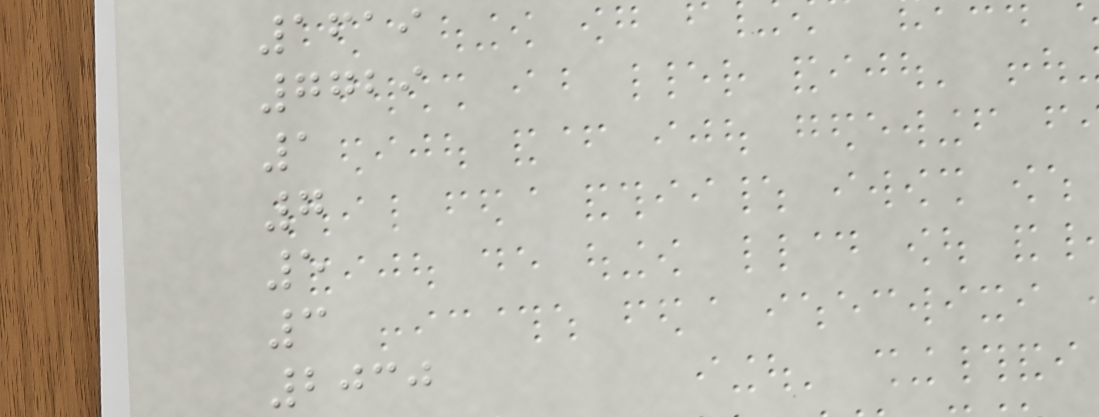1619
7729
1
7
5
3
2030
